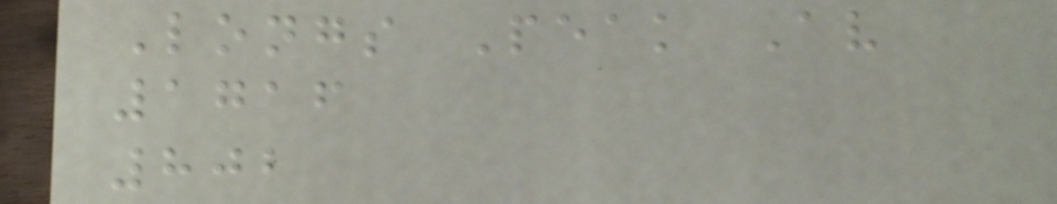Longs Peak Av
1716
802
